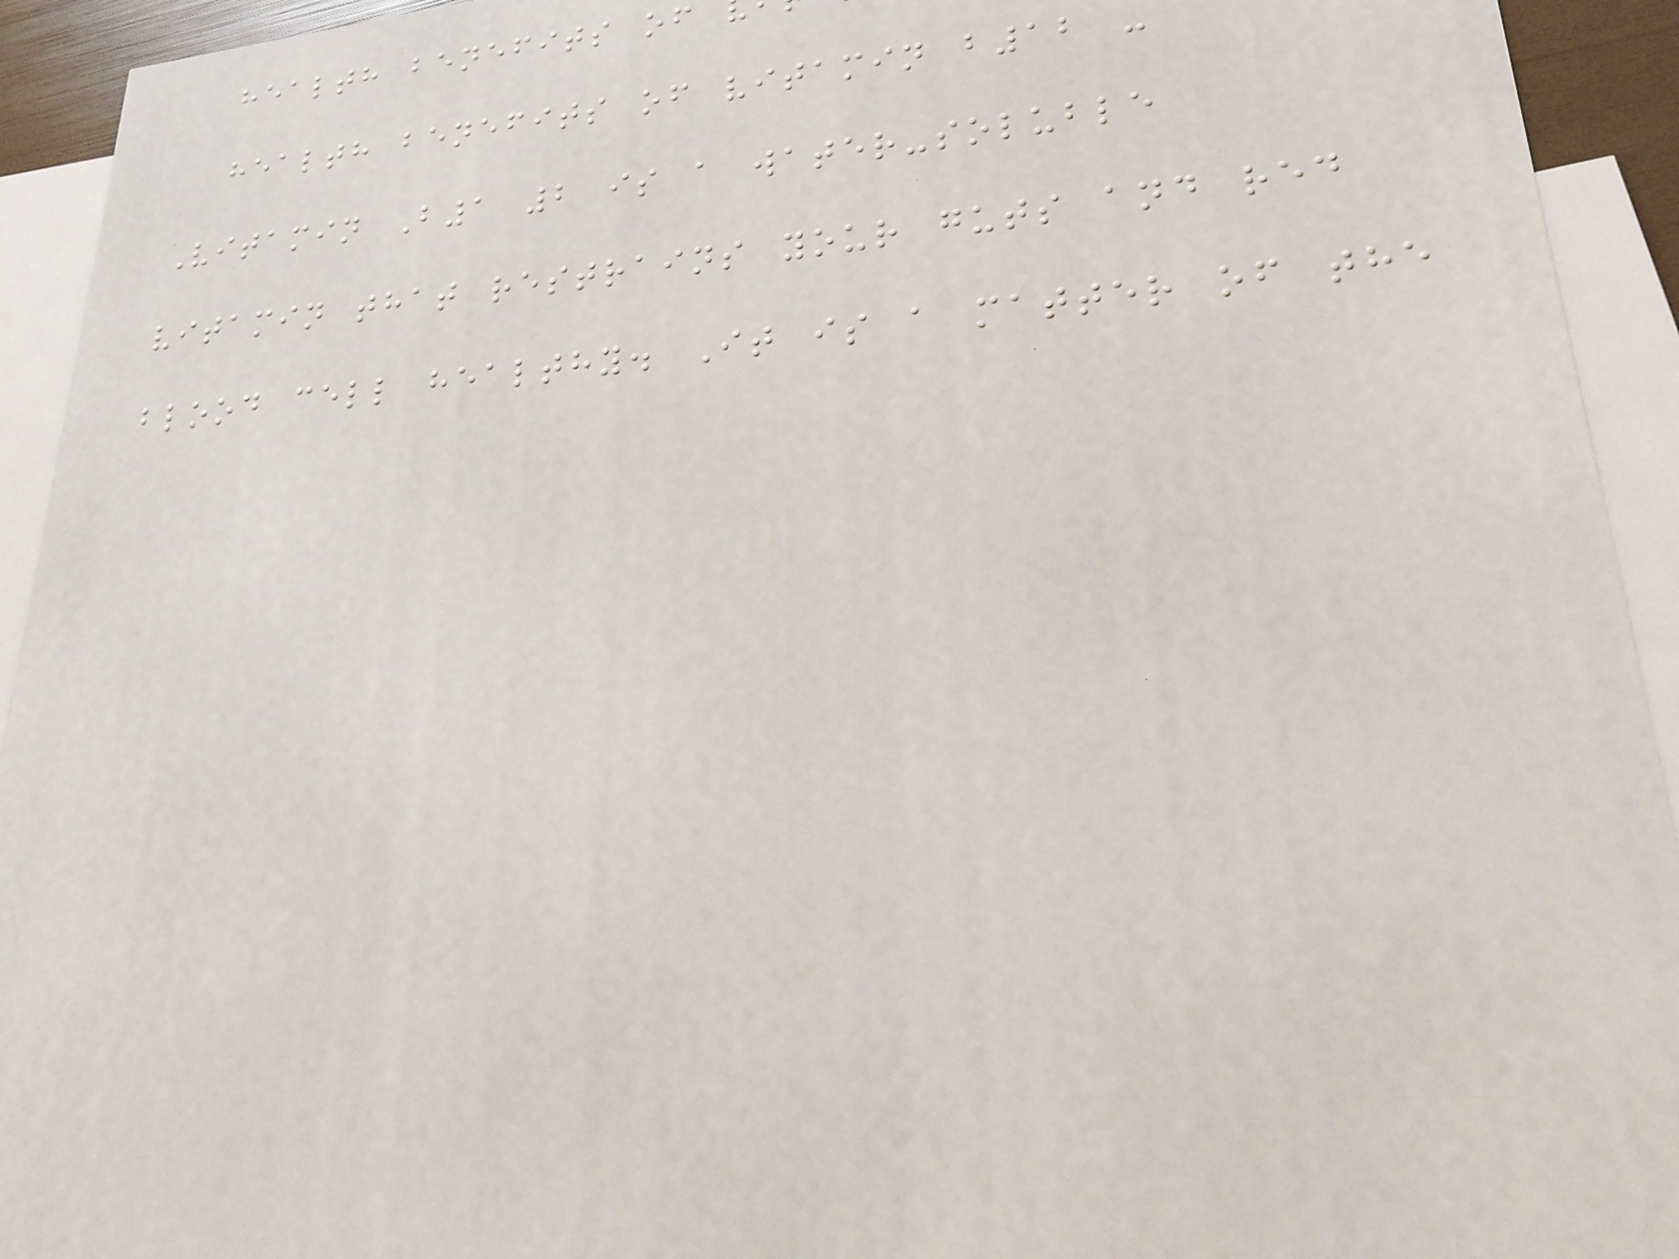health benefits of
health benefits of vitamin b12 -
Vitamin B1 2 is a water-soluble
vitamin that restrains your guts and red
blood cell healthy. It is a matter of the
